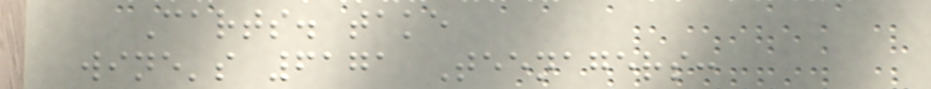Carts. take
wine's 6171 Teenagers:
